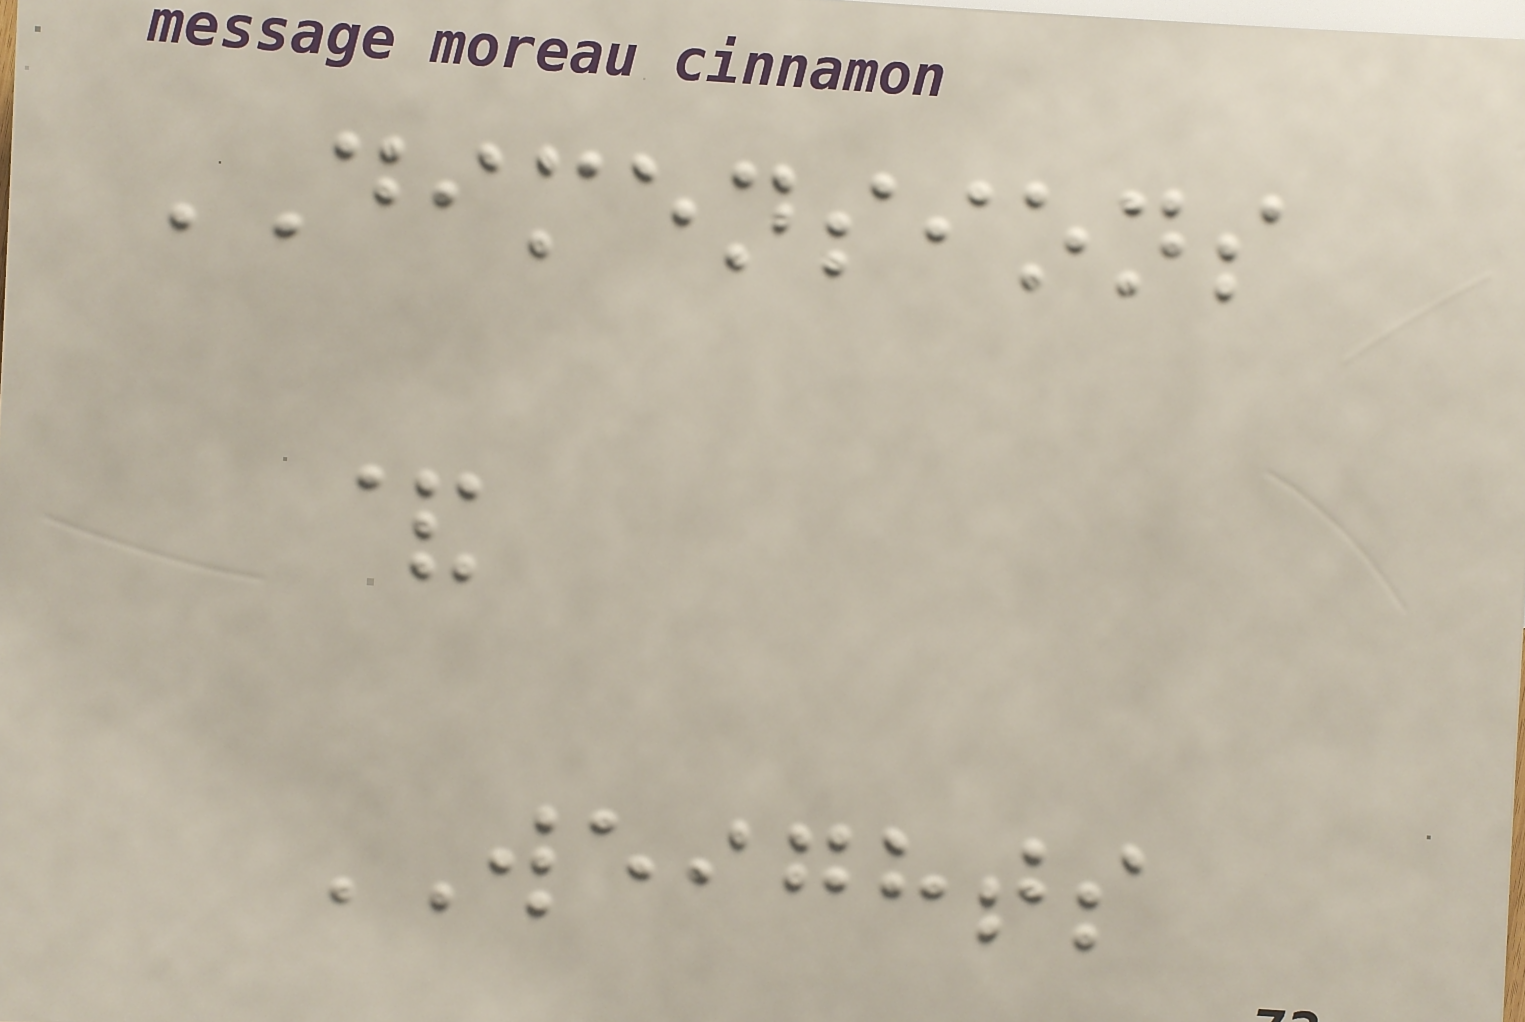DIMENSIONS
&
WEIGHTS
